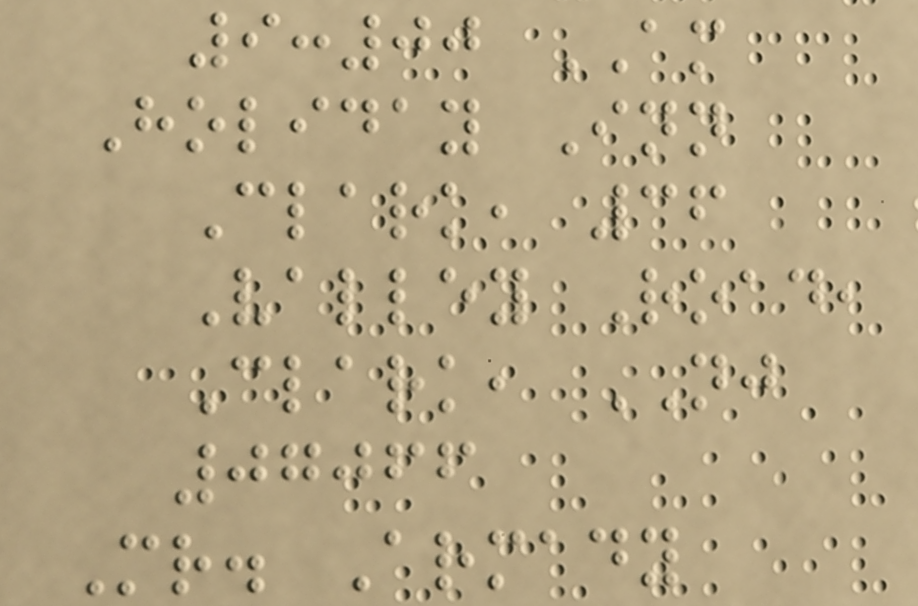9:00 AM
Holiday Inn
Clark, 36
Valley Road,
Clark, NJ
07066
Mr. Armady
